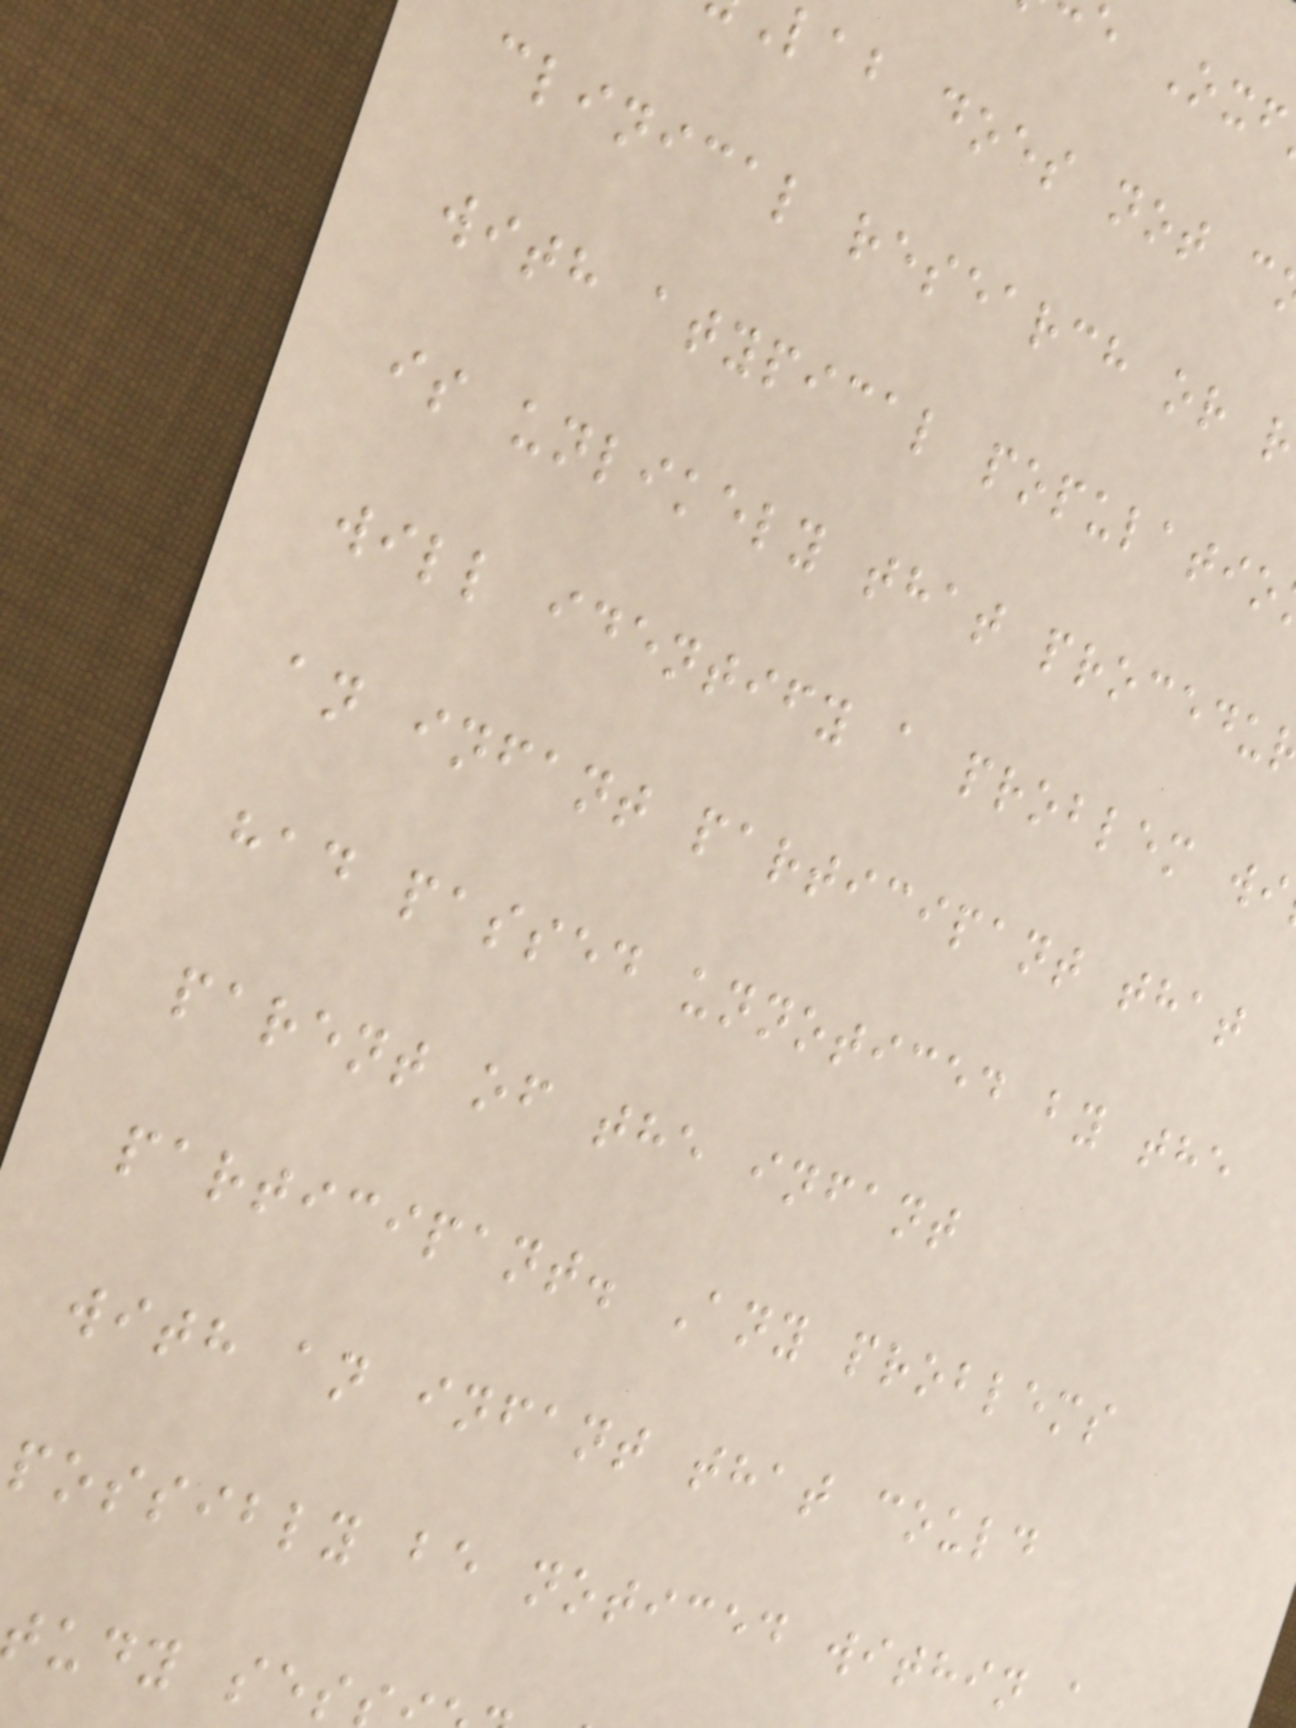e Oxf
lab does not c
clinical research or r
with atypical populatio
is unlikely that procedu
will identify a problem wi
an infant participant that
had passed unnoticed by the
parent of the infant
participant. Any problems
with an infant that could
possibly be noticed within a
tudy ses
